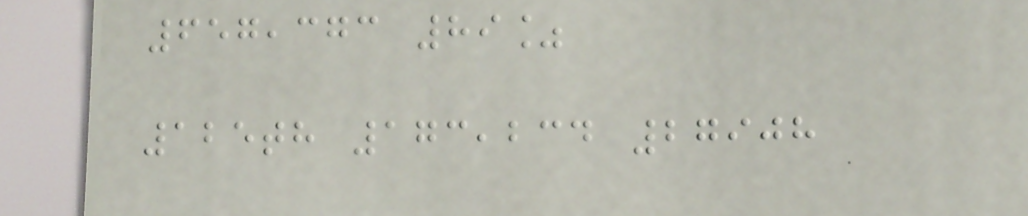657,373 89%
125th 173,234 27908
